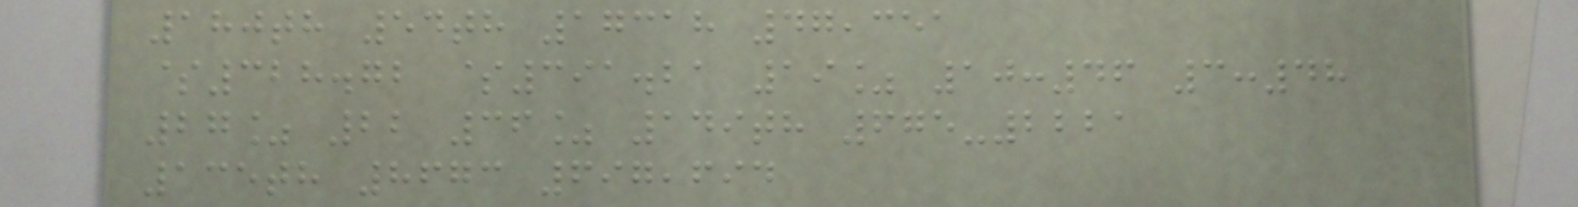180th 54th 17318 47,351
$328.72 $391.21 19% 10:46 3:48
27% 22 36% 149th 675-2221
135th 8673 697,694
